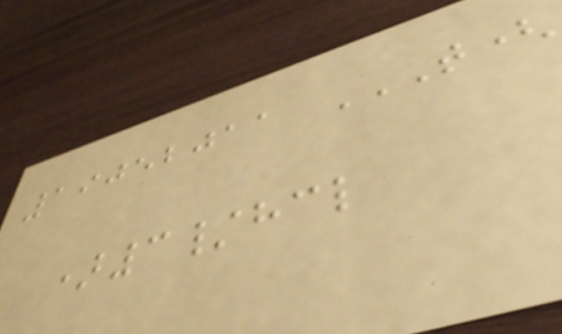19052011 T(
)3/HCL
